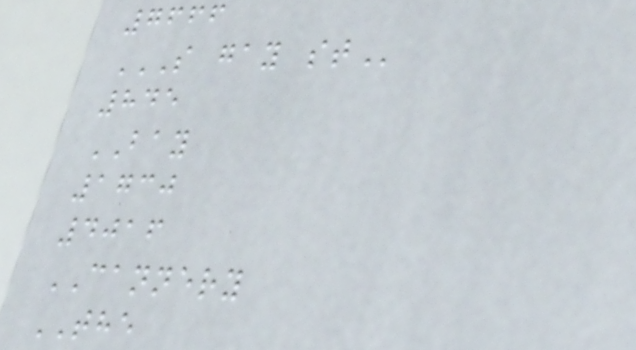7666
S GAY ST
845
BAY
1730
4016
CANNERY
THE
